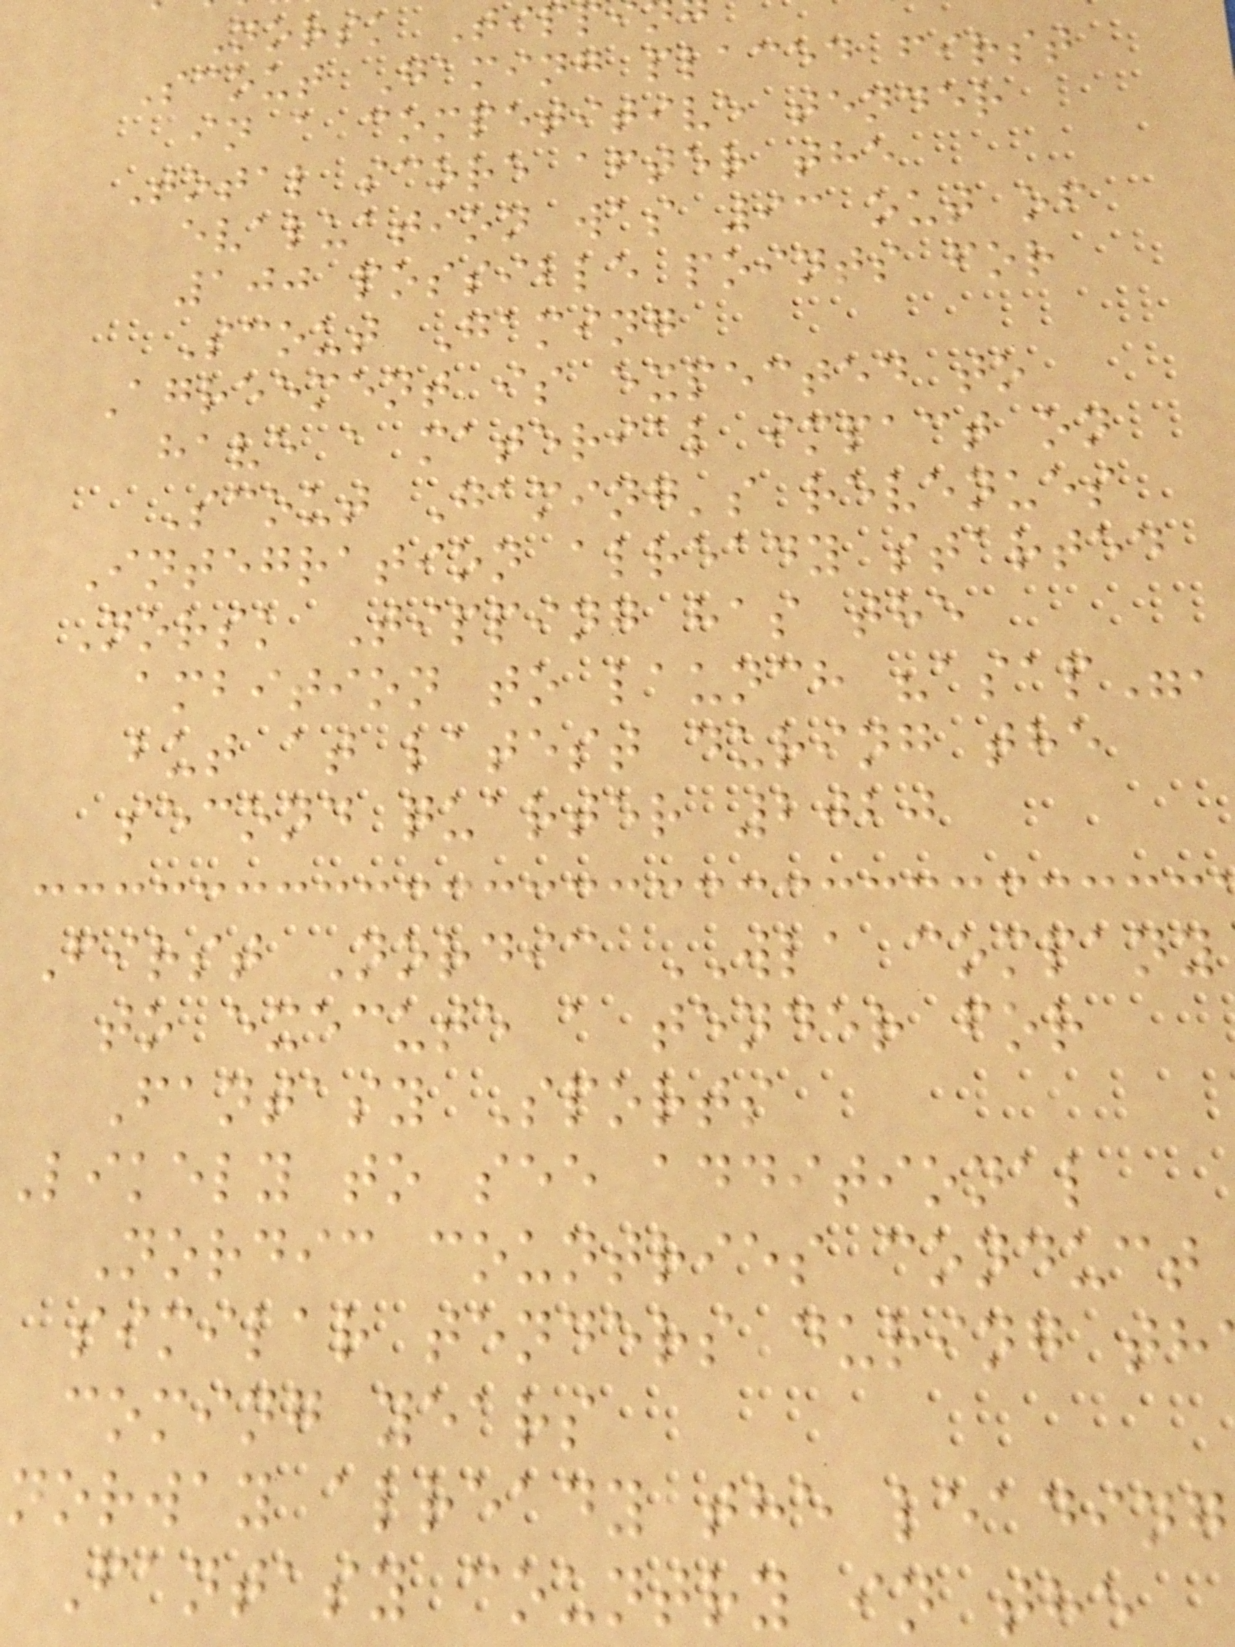Norsk Tipp
Scout Gaming placed first
in a competitive tender
Total score after the
evaluation was 93 out of
100 possible points for
Scout Gaming
Agreement is expected to
have a material impact on
Scout Gaming's revenues
Integration already started
Norsk Tipping has the
ambition to launch "asap",
but at latest during the
second quarter 2020
First Nordic WLA company
to execute a tender for
Fantasy Sports
likely to see additional
Nordic countries conduct
similar tenders during th
coming years
norway already the leading
Fantasy country in the
